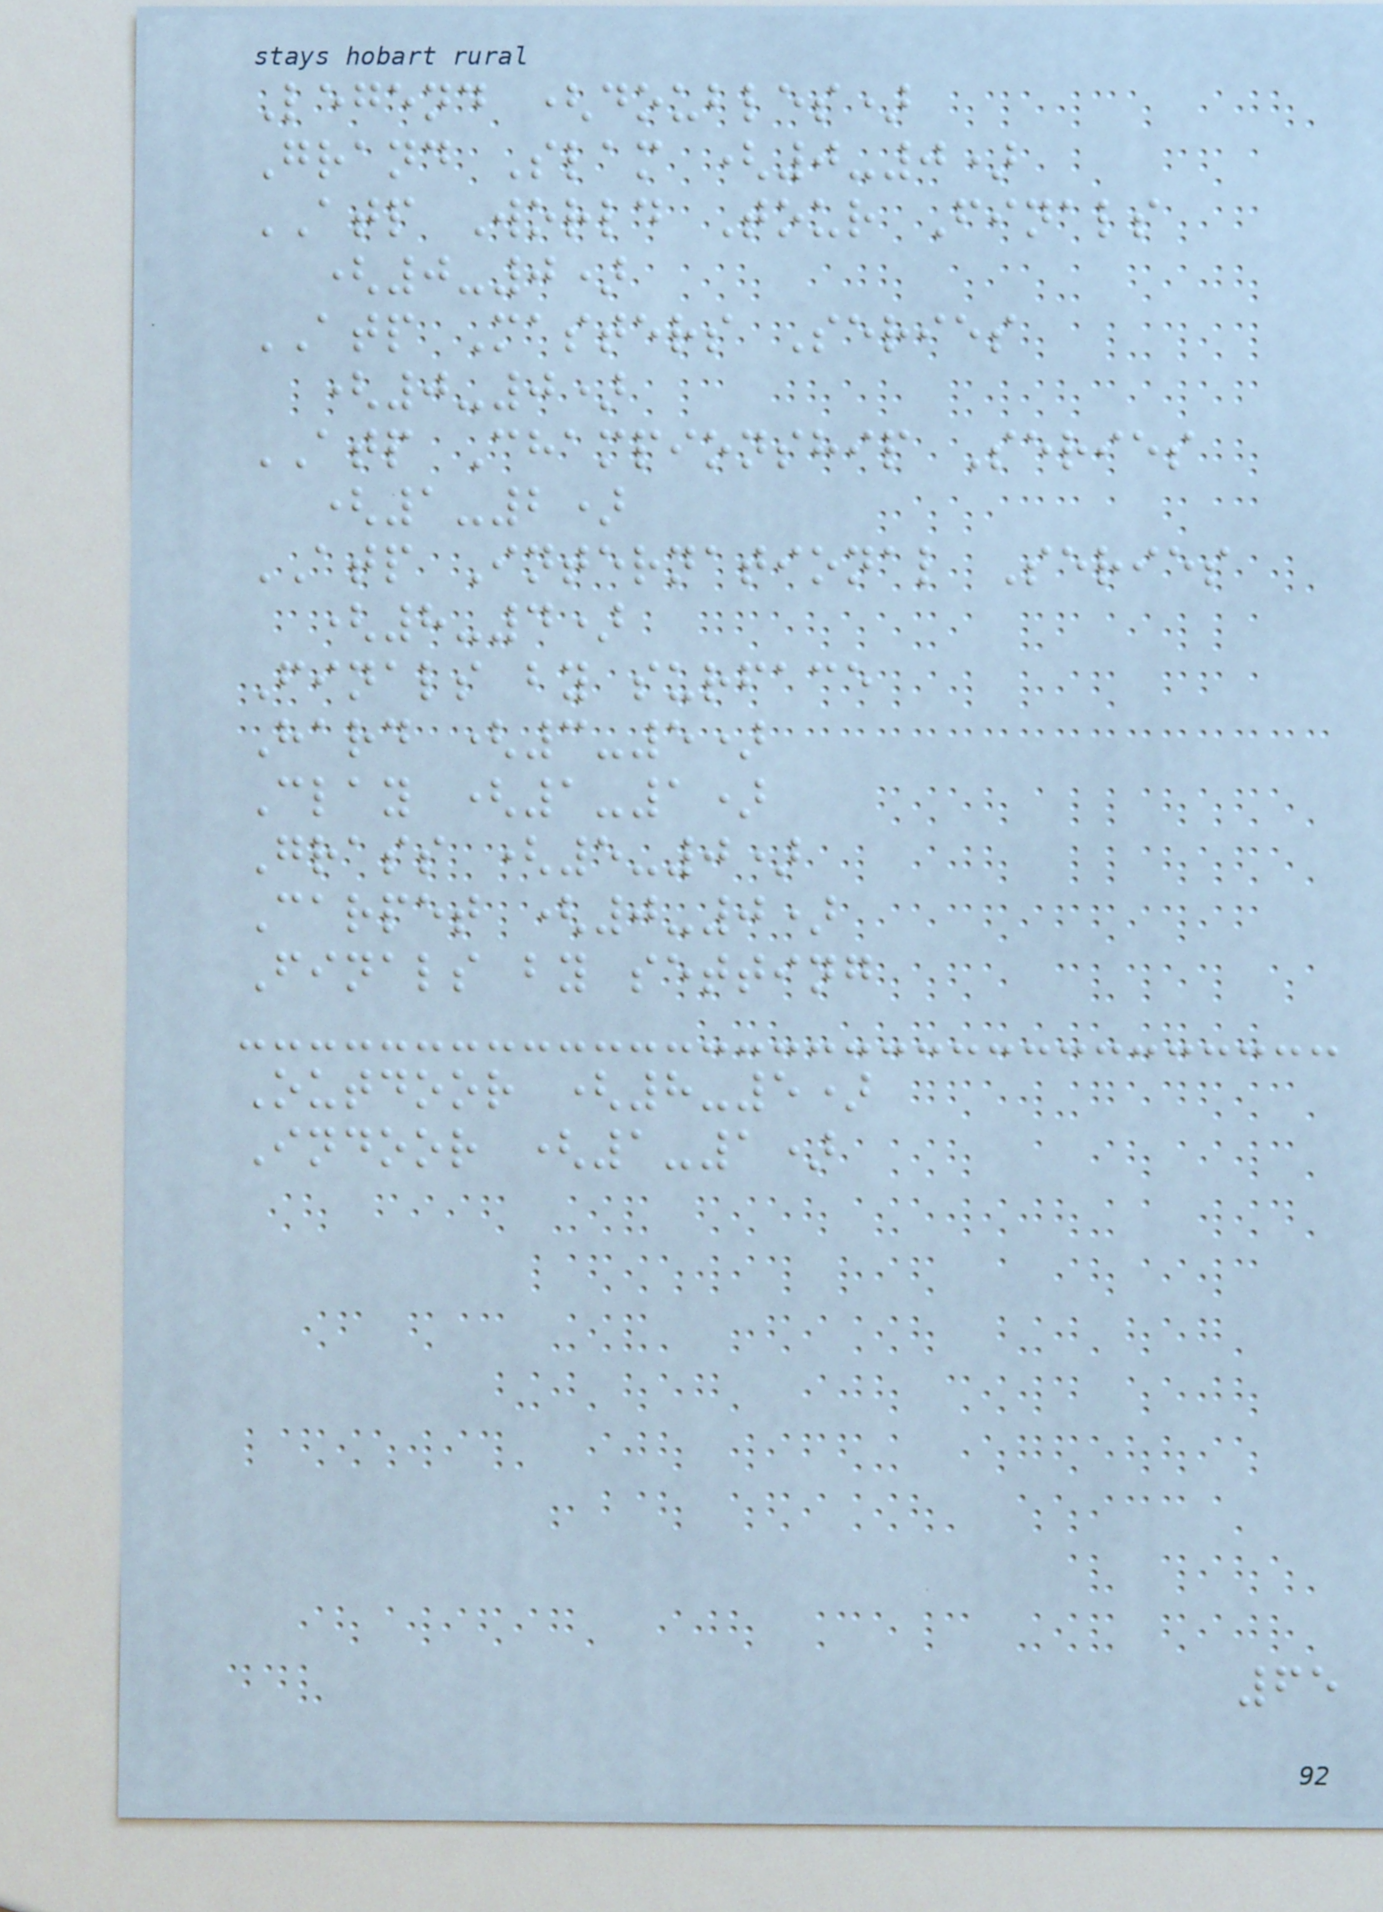Legend (doubles)
Grand Slam (0-0)
ATP World Tour Finals
(0-0)
ATP Masters Series
(0-0)
ATP Championship Series
(1-2)
ATP International Series
(8-4)
Finals by surface
Hard (3-5)
Clay (1-1)
Grass (5-0)
Carpet (0-0)
Finals by setting
Outdoor (8-5)
Indoor (1-1)
65
